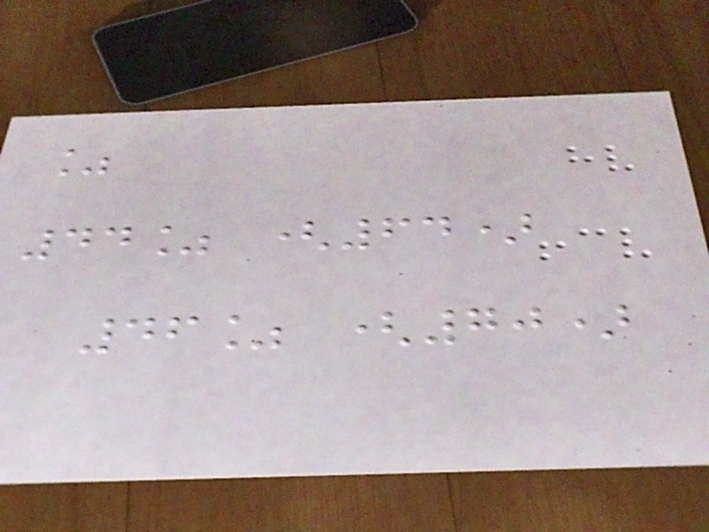%
44% (64)
46% (70)
